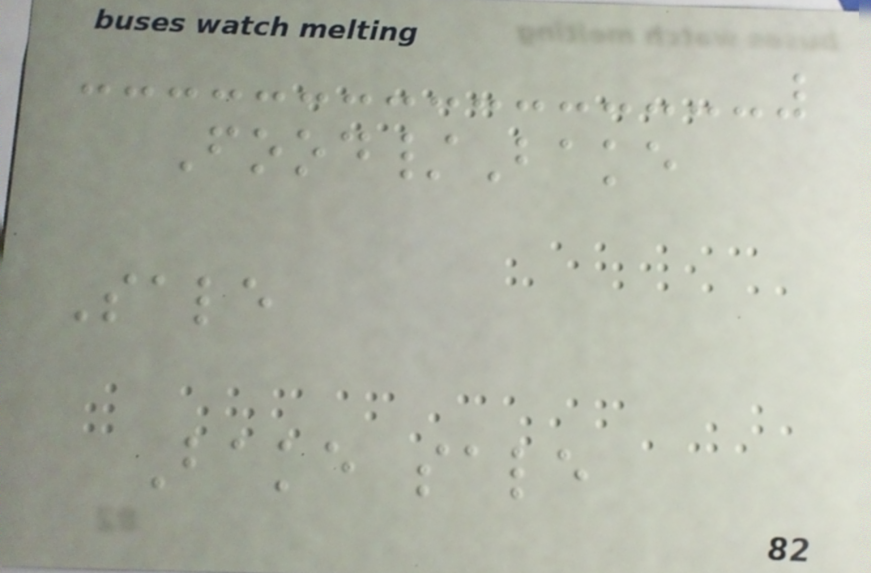Food/Bake
Sale
Bake sale
